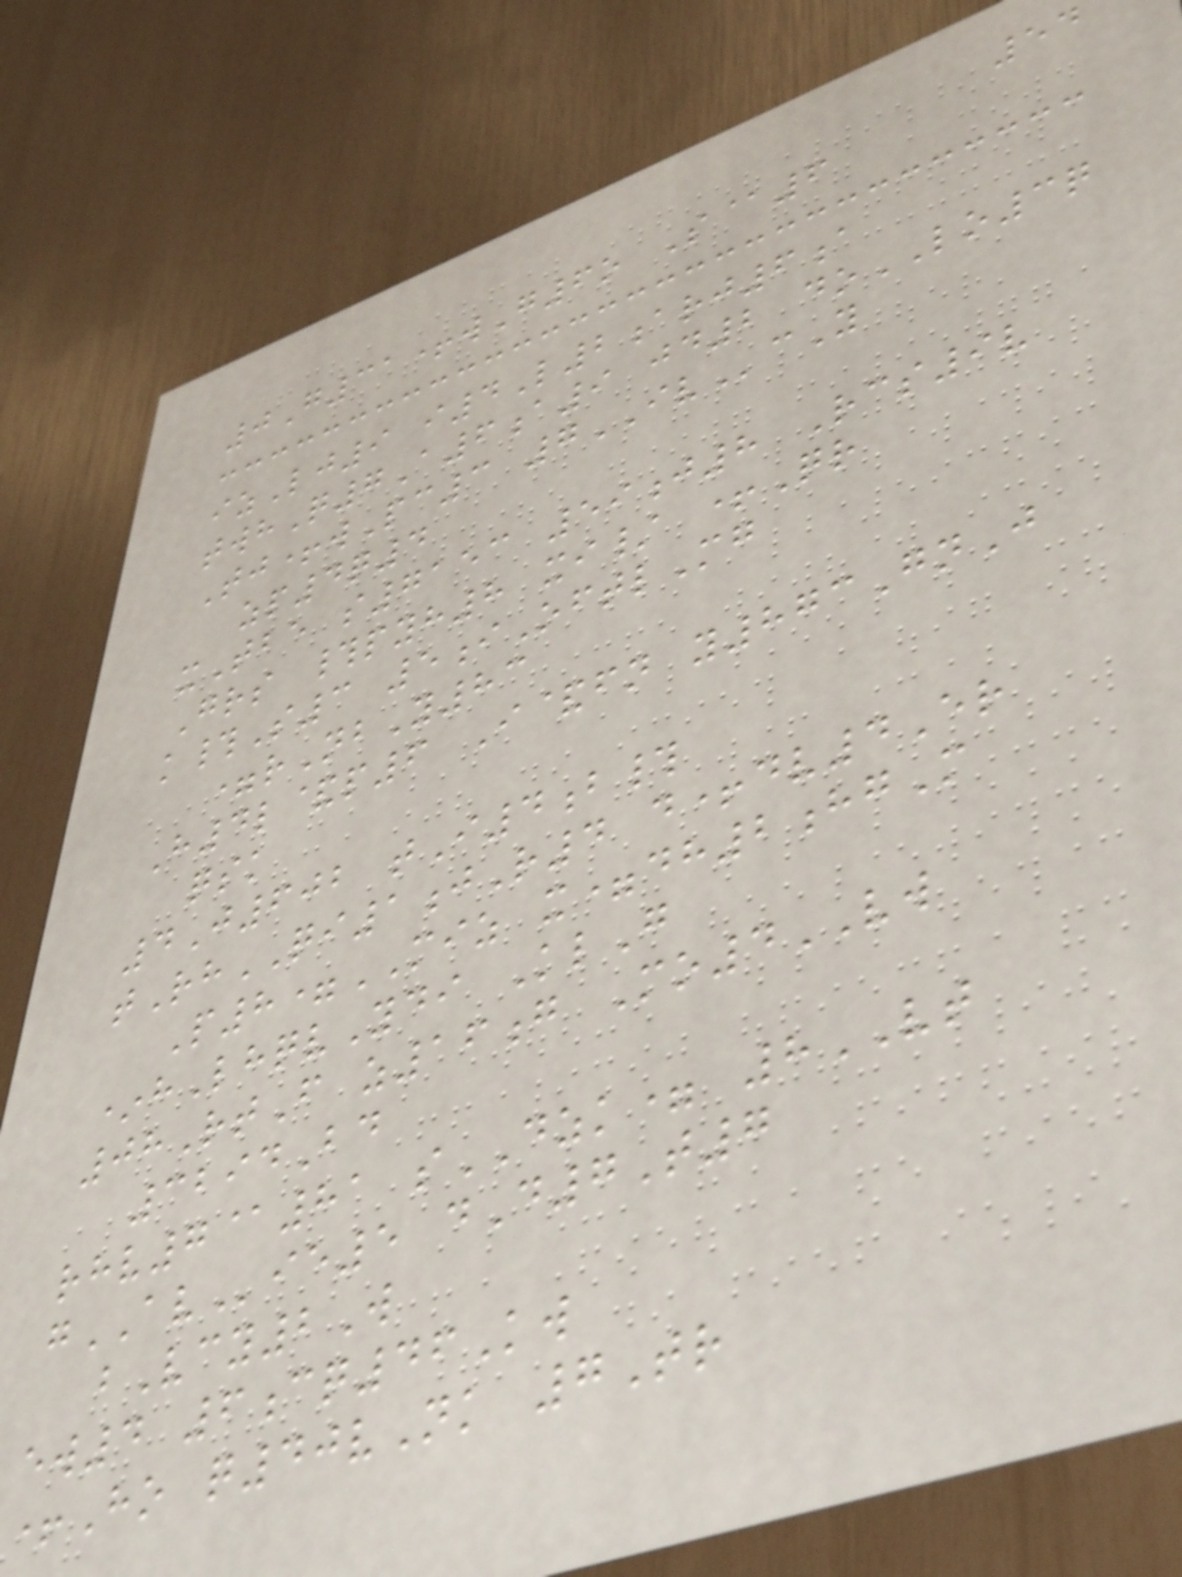54
0G31+wG6o S@6
izLj9 i4L2arj6a
twhQ7A6a9 jd2 doLO3q
Tj+wPc3 7IVcY
zp4q4
xTbe s7153 59j8 Rcs9v
Grs #pyh8 xi/ +Qr
k#S3 5iOftlMg
=rNbY83
H4l&p6 I&fn y873GnJ
qsk
4J602 tI4b#
tRhQI1jR4 d+dv4Er
P8=MIZ x=dh2hgM
*hLhqvYdi KlG
08RtF z16g Mo4VW
3294Bd
rhv7@81 sDZK= 8VT
gAVie5 dD7T7
bVcy2W
ew4 6cq46Kw
+Ho q40vNk 7Tr
